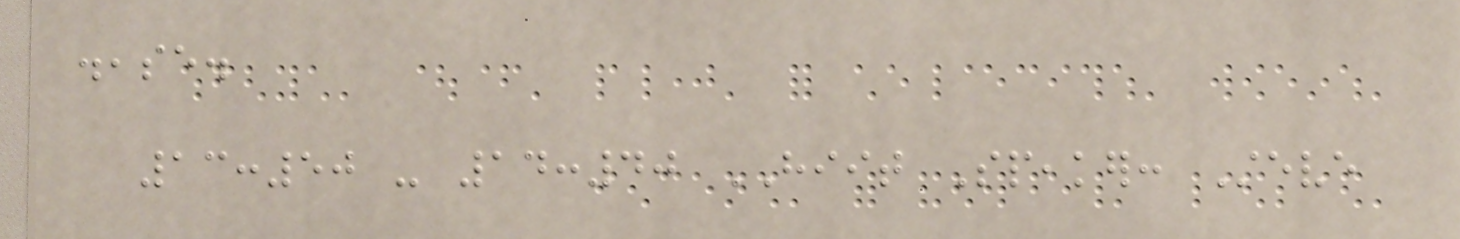disease.
13:50 - 14:40 HIIT Speaker: Steve
